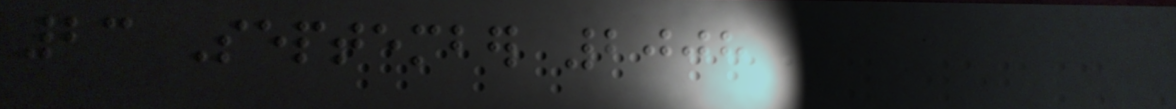23 September 2008
